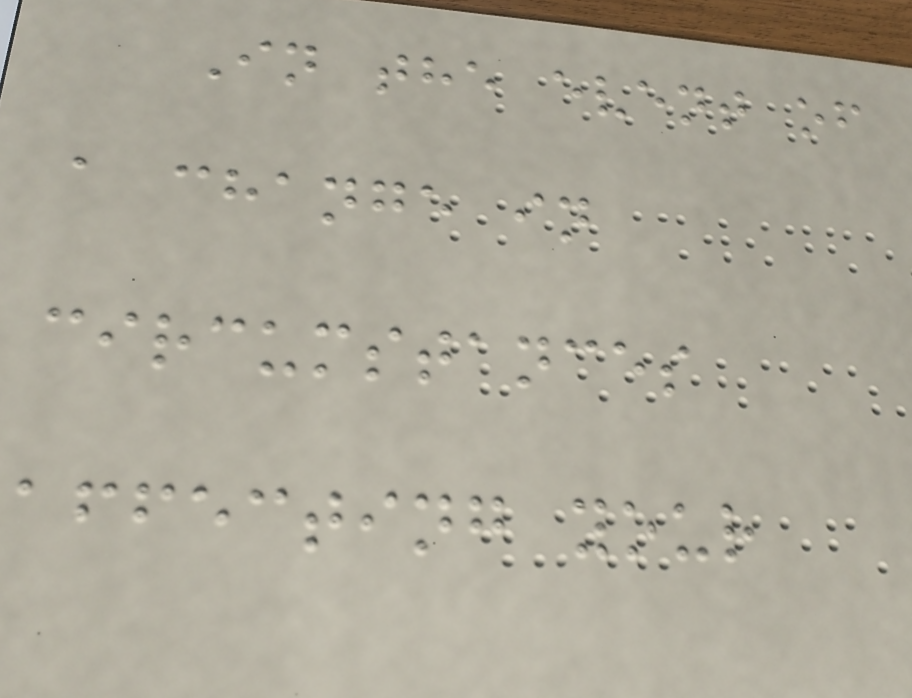In the event of
a change in
circumstances
affecting your
